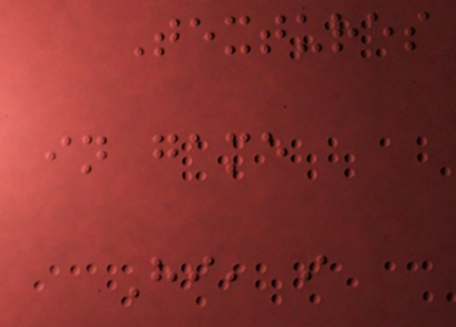Textures
in game
Hi, i
